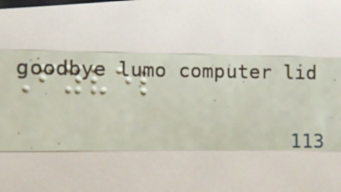Fyvel
